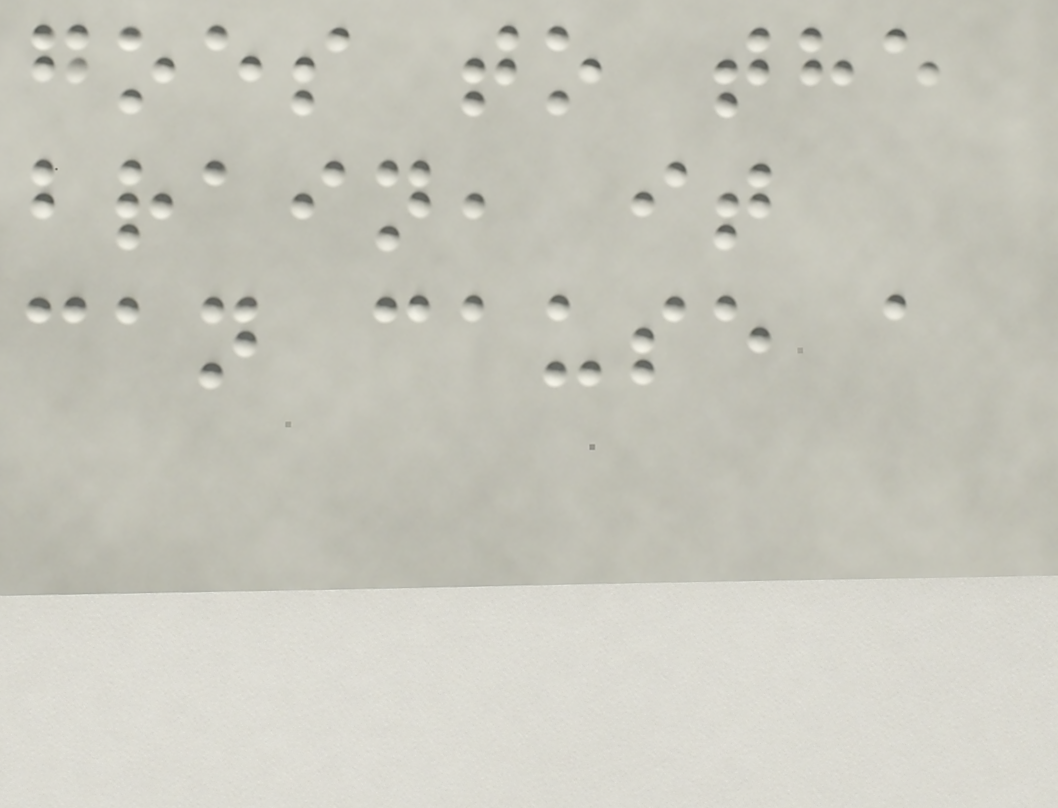goes to the
brain, it
can cause a
